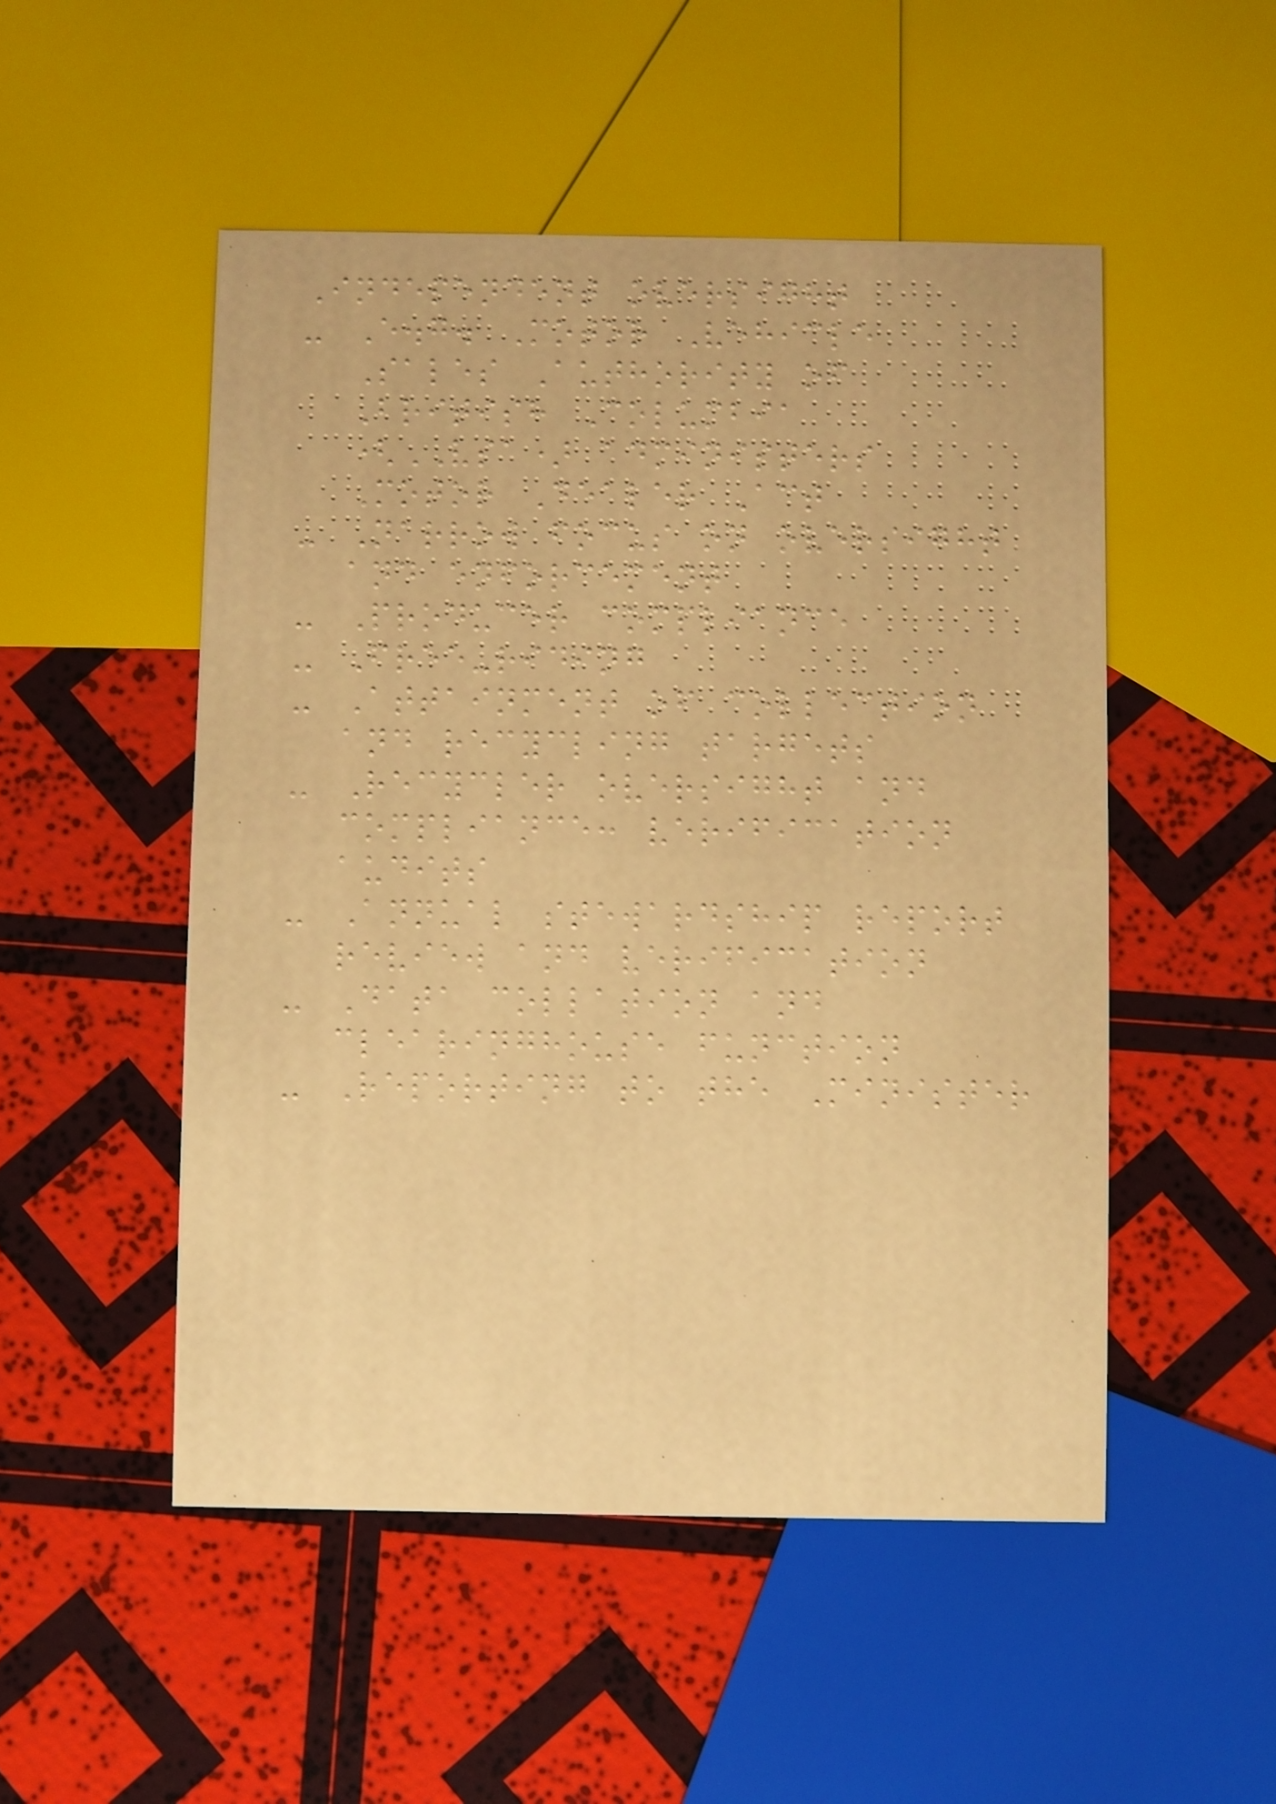Independent oversight
- E.g. Motor Vehicle
Sales Authority of
British Columbia
(VSA) administers
Motor Dealer Act
- Narrow focus on oversight
and enforcement
- Producer compliance
- Free-riding
- Attainment of collection
and recycling targets
- Recycler oversight and
compliance: verification
audits
- Annual stewardship report
review and verification
- Data collation and
clearinghouse function
- Reporting to the Minister
